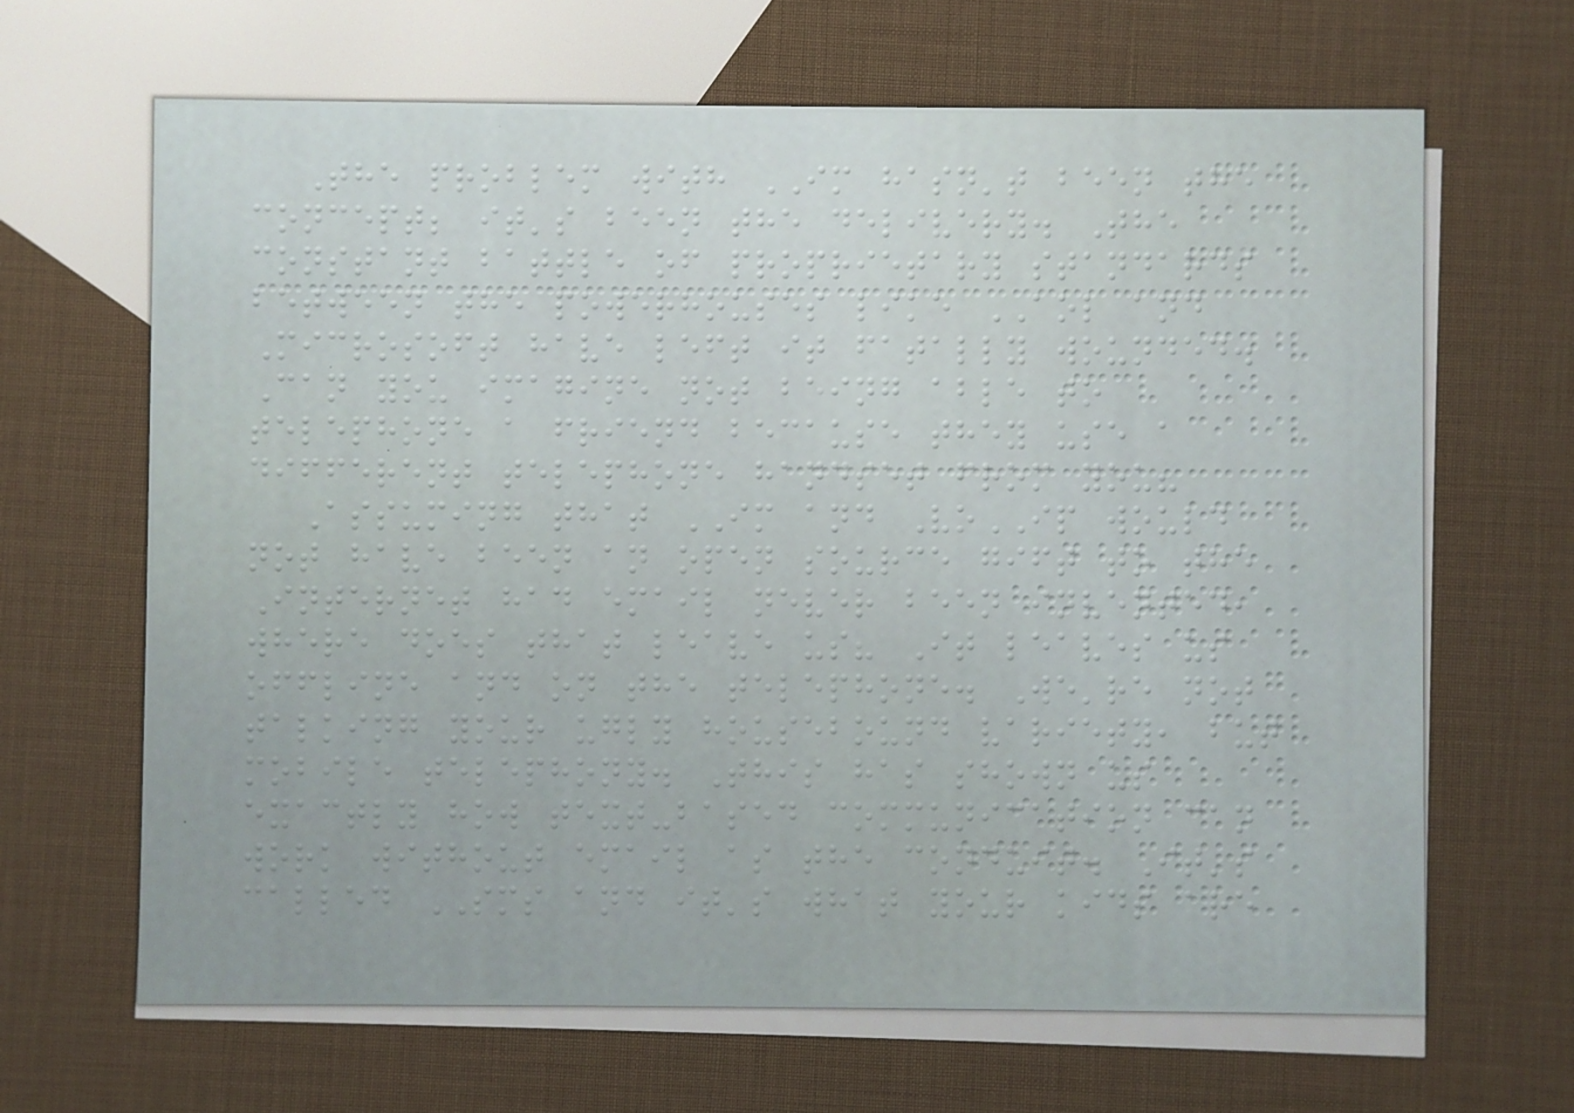The problem with IM hasn't been the
concept; it's been the delivery. The
constant battle of proprietary standards
between the powerhouses like AOL and
Microsoft have left it fatally wounded.
Can you imagine not being able to
telephone a friend because they use a
different telephone handset from you?
Assuming that IM and VoIP would
not have been an open source gift to the
Internet had email never been invented,
where does that leave us? It leaves us
offline and on the telephone. We're not
talking your ugly housebound variety, but
mobile telephony. This has shown us
exactly how text-based communication can
work without email as the conduit. It's
called SMS and it's what your kids are
